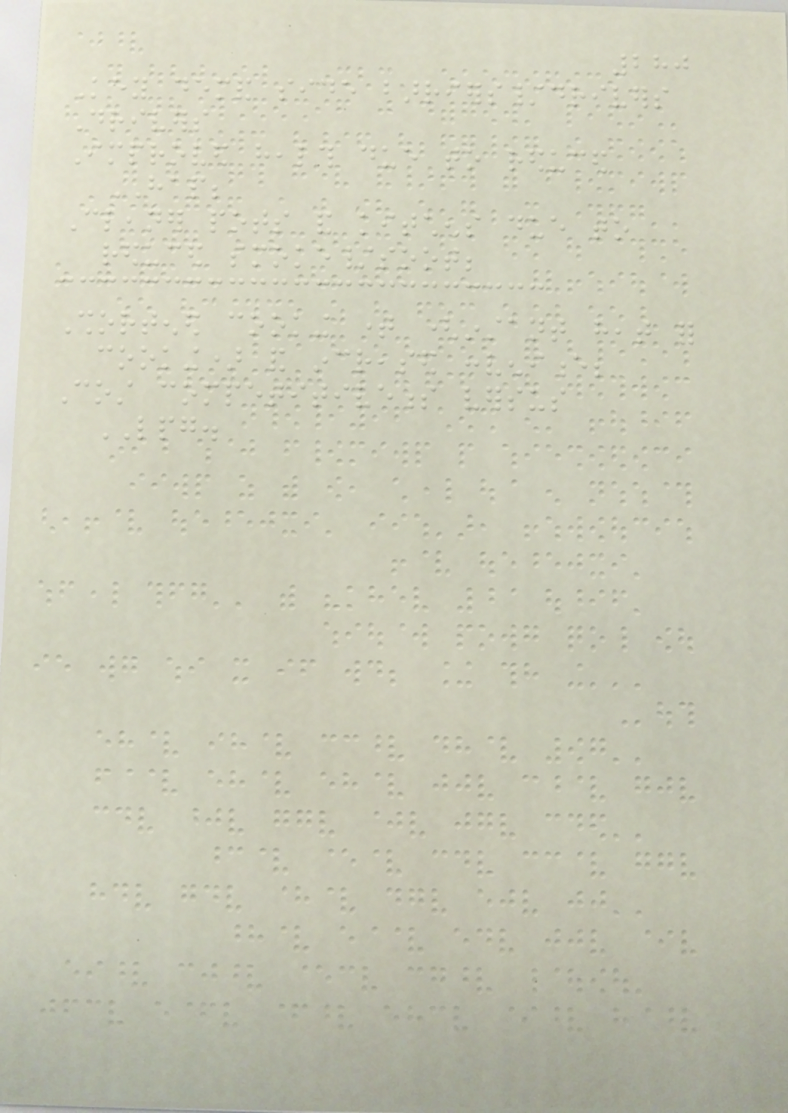280
Key demand side barriers/drivers
Drivers
Improved health due to reduced
HAP;
Cleaner pots and kitchens due to
reduced smoke/soot;
Shortened cooking time (instant heat for
cooking) and increased convenience;
Cost competitiveness versus
LPG.
